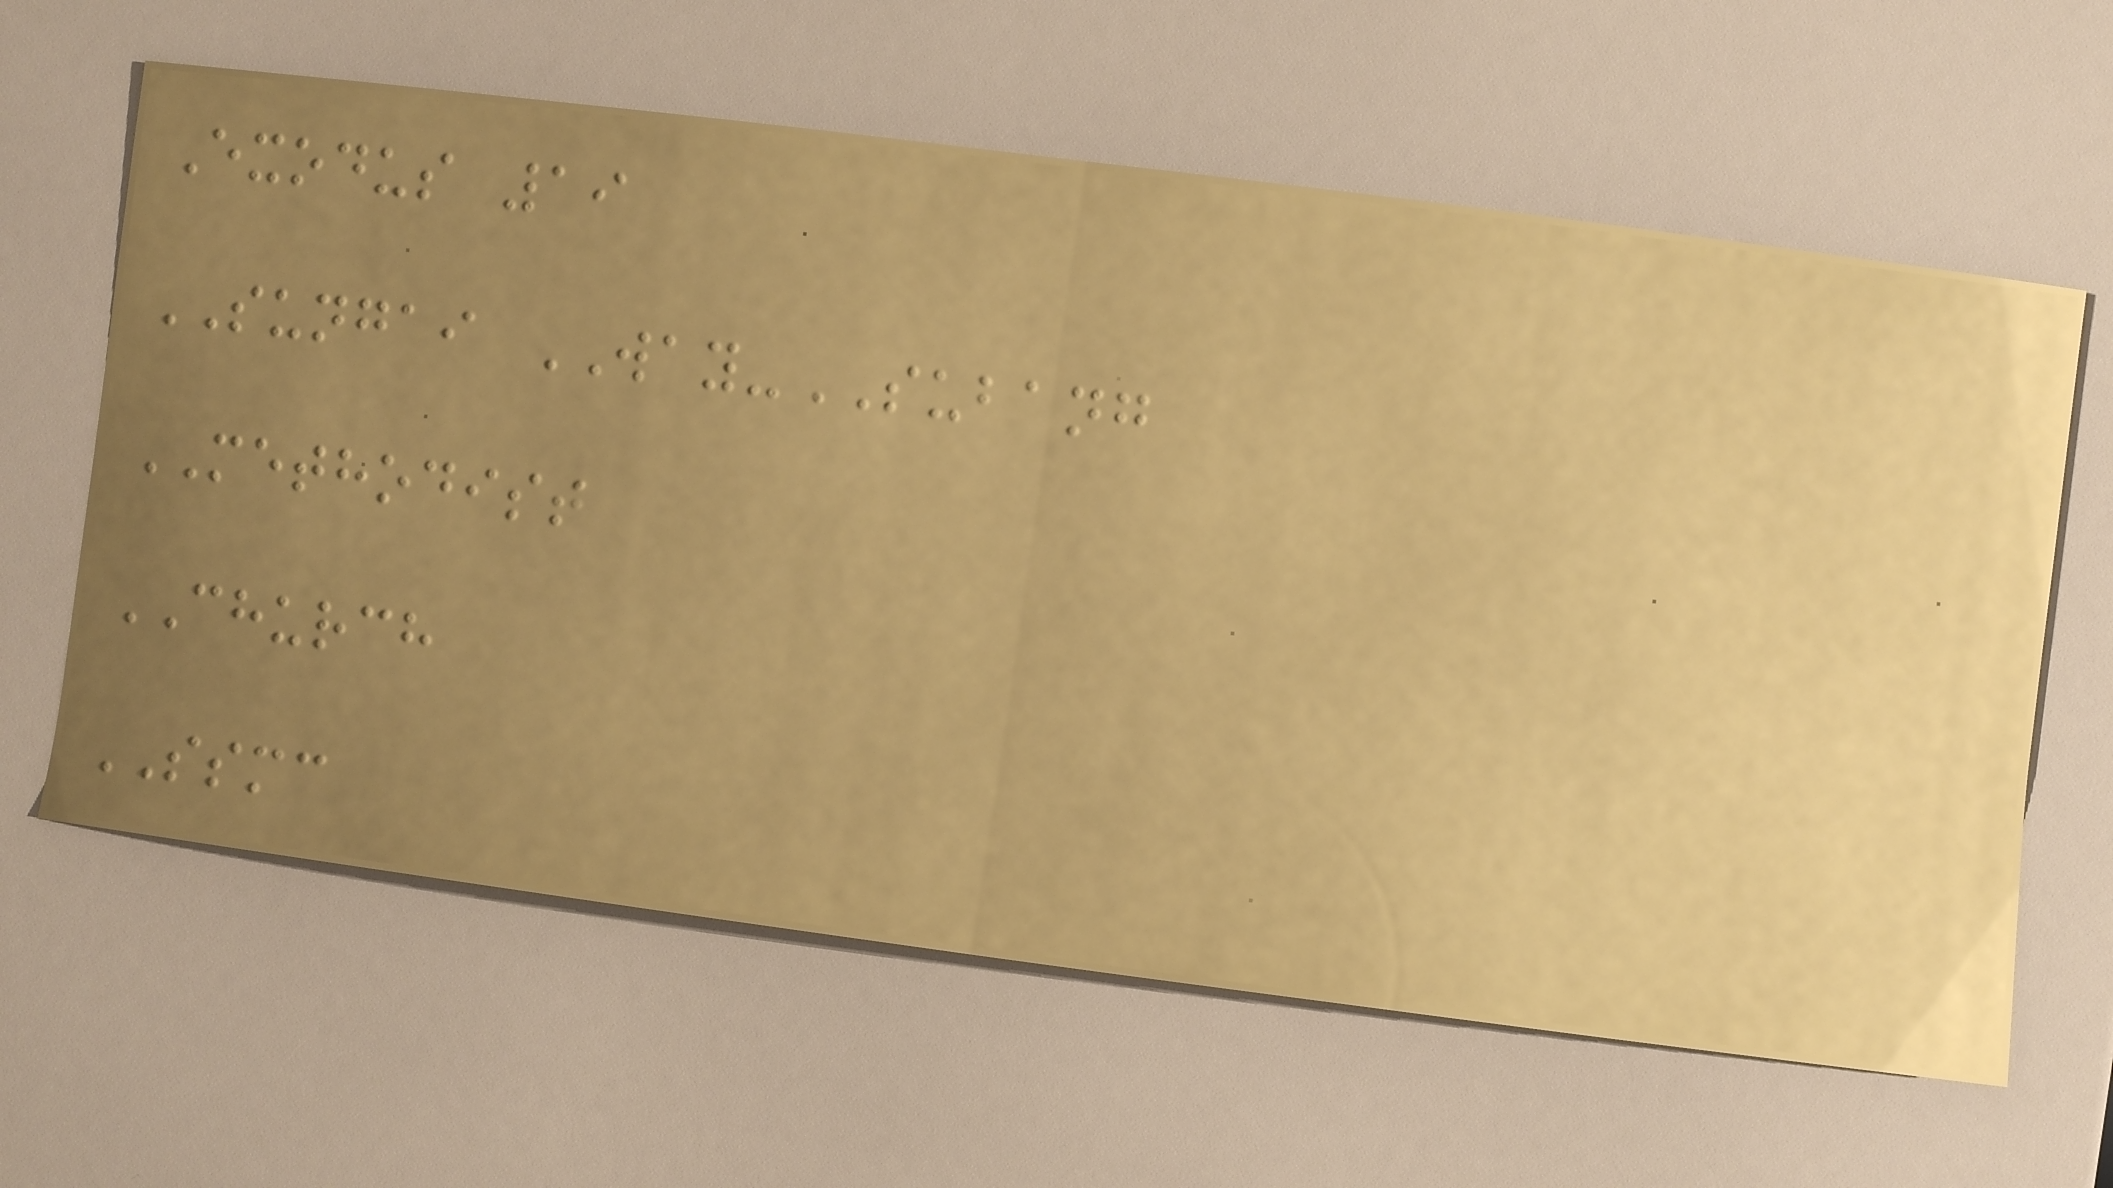Exodus 19
SUNGAI WAY-SUBANG
METHODIST
CHURCH
SSMC
